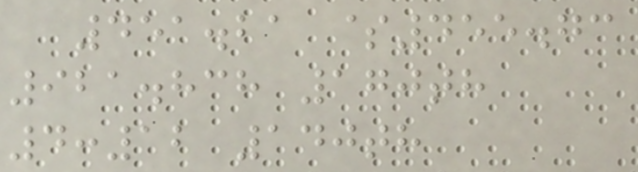451.21 $455.73
921.838 170th
4:12 140th
